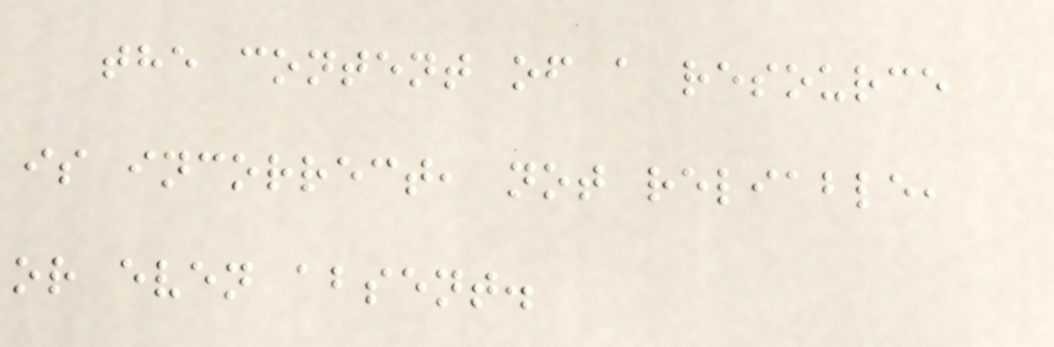the content of a resource
is incorrect, not reliable,
or even absent.
